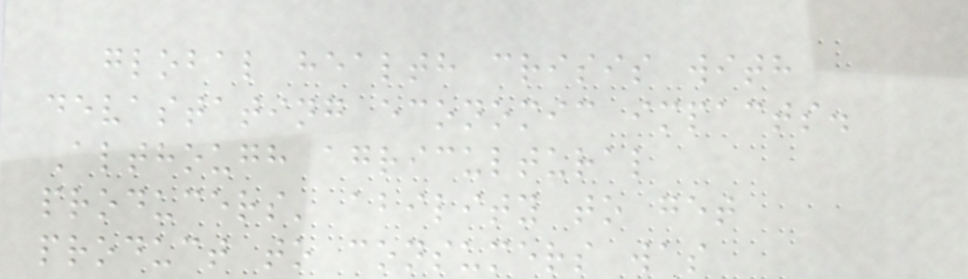global health crisis with
devastating economic impacts.
Although agricultural
producers' ability to get
product to consumers was
